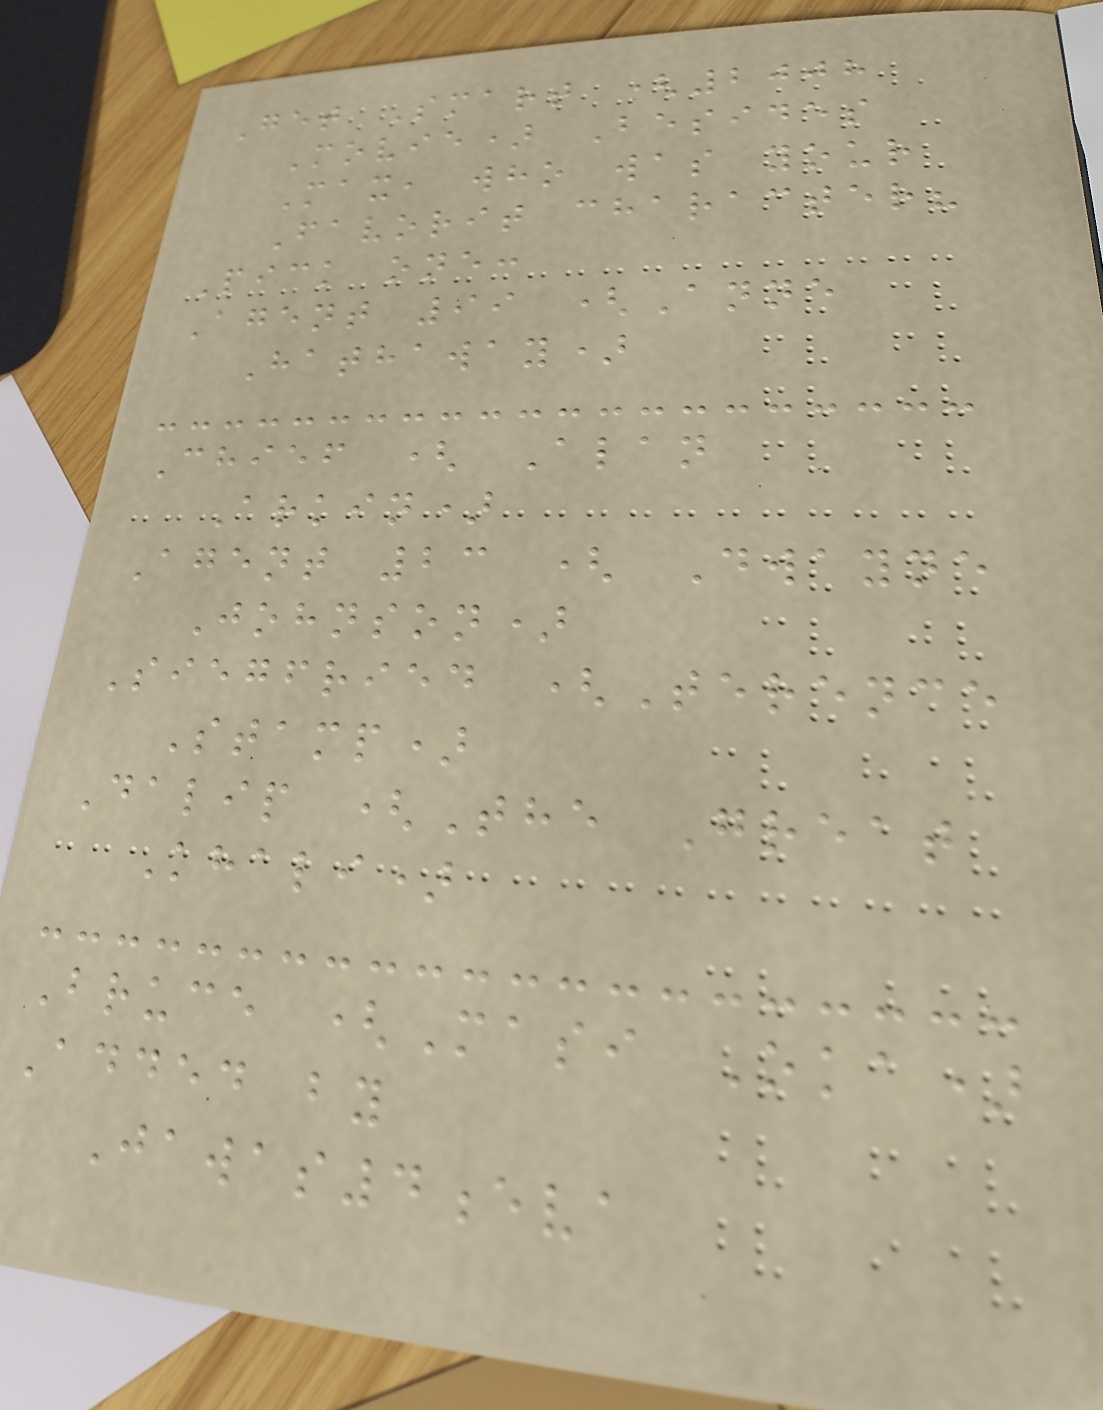Get Smart (2008
Movie) Besides
Max, who was your
Favorit character?
Pick one:
Agent 99 (Anne
Hathaway)
Chief ( Alan
Arkin)
Agent 23 ( Dwayne
Johnson)
Siegfried (Terence
Stamp)
Dalip (The Great
Khali)
Bruce (Masi Oka)
Added by
Jawas4eva
